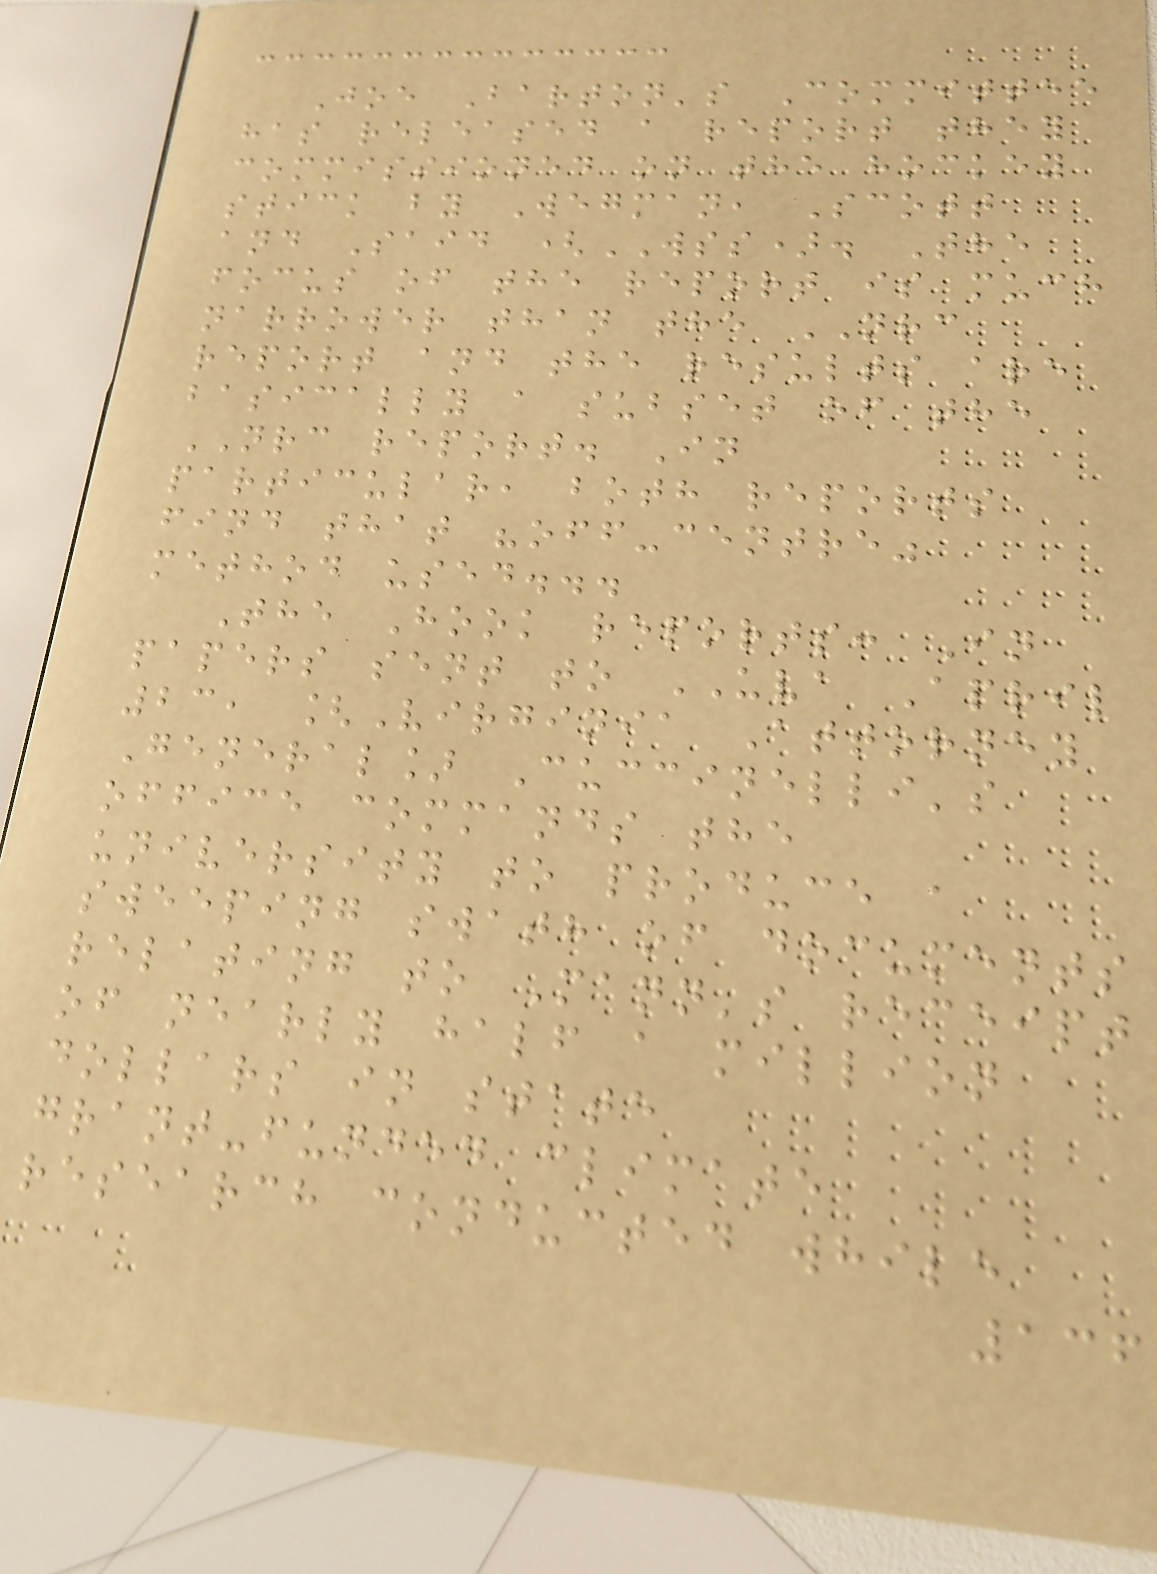Joe Barton's Committee
has released a report they
commissioned on the hockey
stick by Wegman, Scott
and Said (WSS). The
focus of the report is much
narrower than the NRC
report and the results are
basically a subset of the
NRC report. In
particular, both reports
find that "off-centre"
method used...
The Hook reports: In
papers sent to UVA April
23, [Virginia Attorney
General] Cuccinelli's
office commands the
university to produce a
sweeping swath of documents
relating to Mann's receipt
of nearly half a million
dollars in state
grant-funded climate
research conducted while
136
